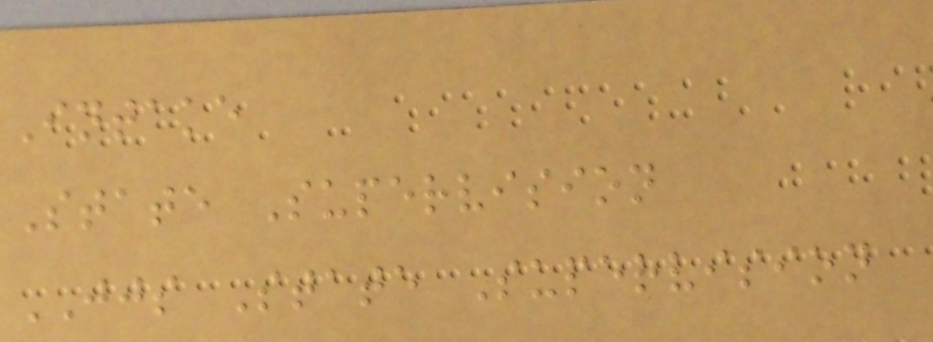Intake
State Supervision
JJS State Supervision
